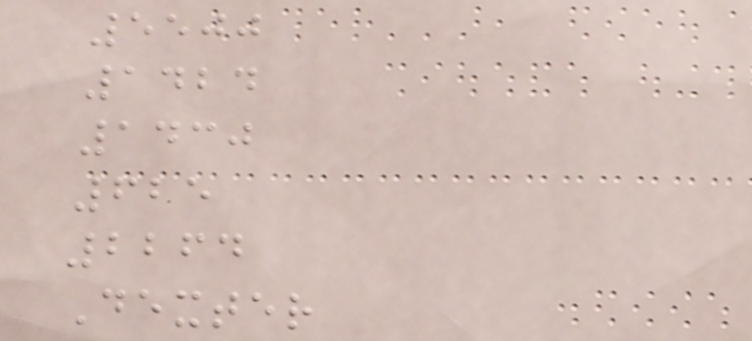5500
1424
1430
625
2264
Dexter
